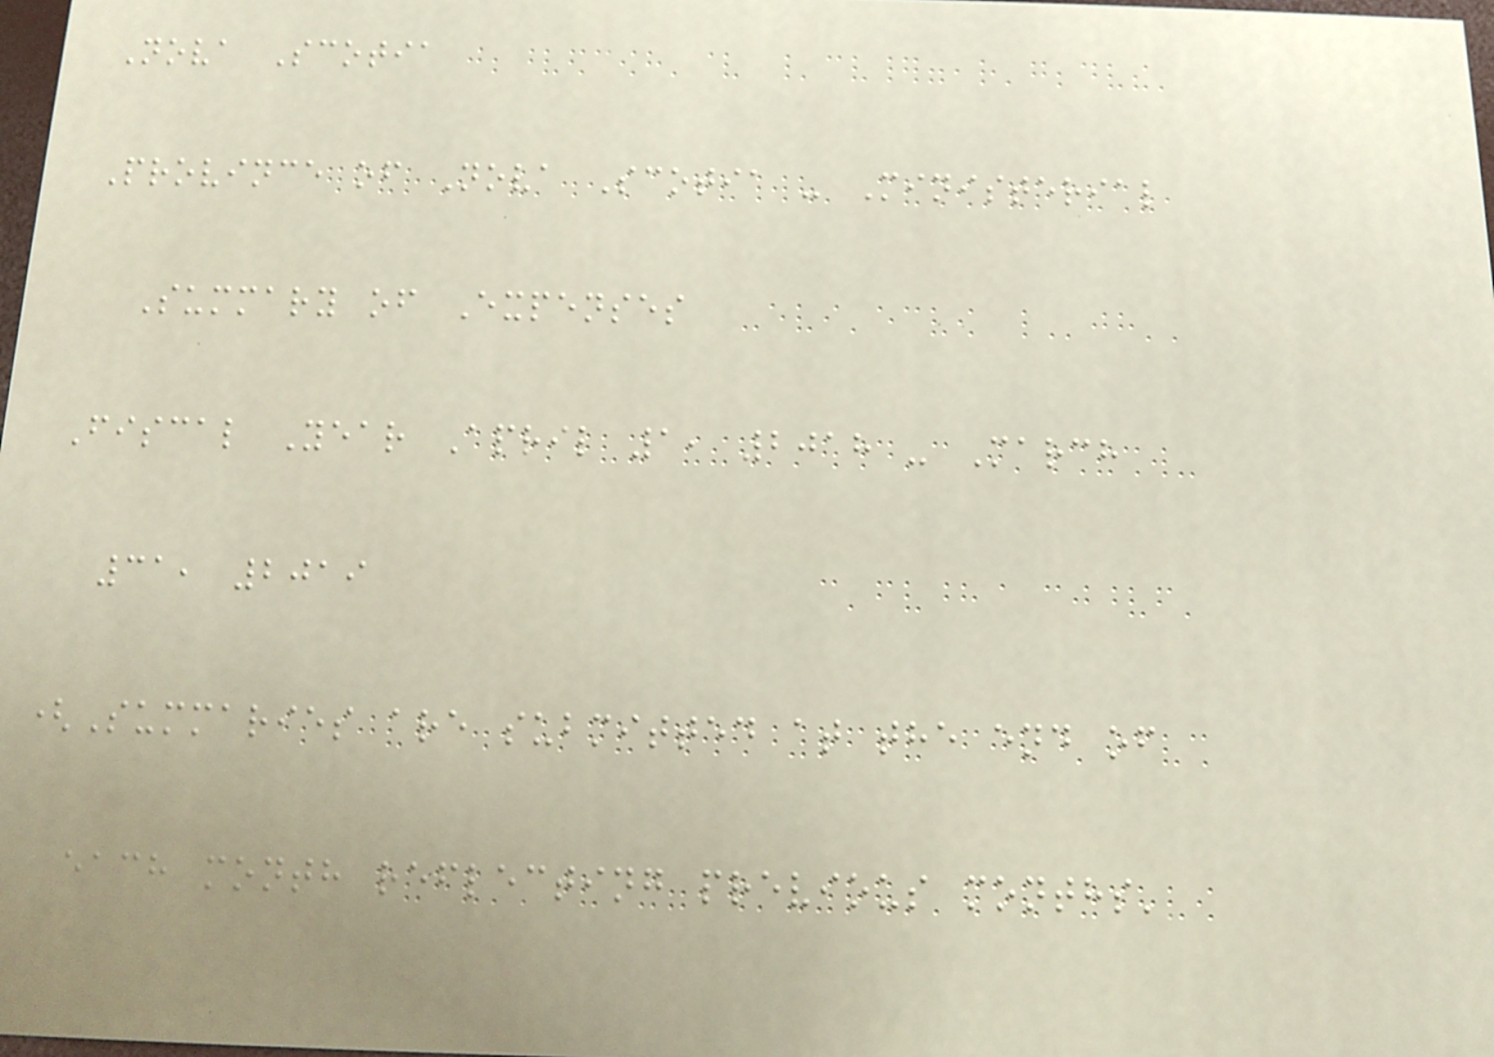Nova Scotia
Province of Nova Scotia - Ministerial
Summary of Expenses
Fiscal Year April 1, 2018 - March
31, 2019
(Summaries are submitted at the end of
each month reflecting previous months'
